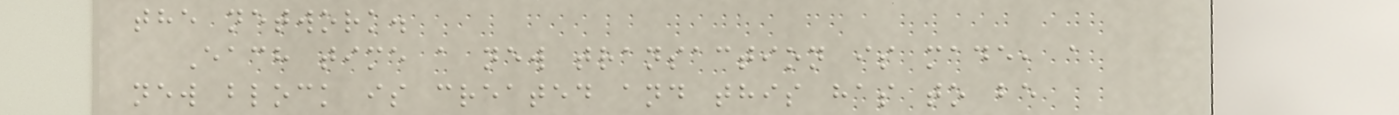the network.
Each time a new transaction is made, a
new block is created and this has to be
